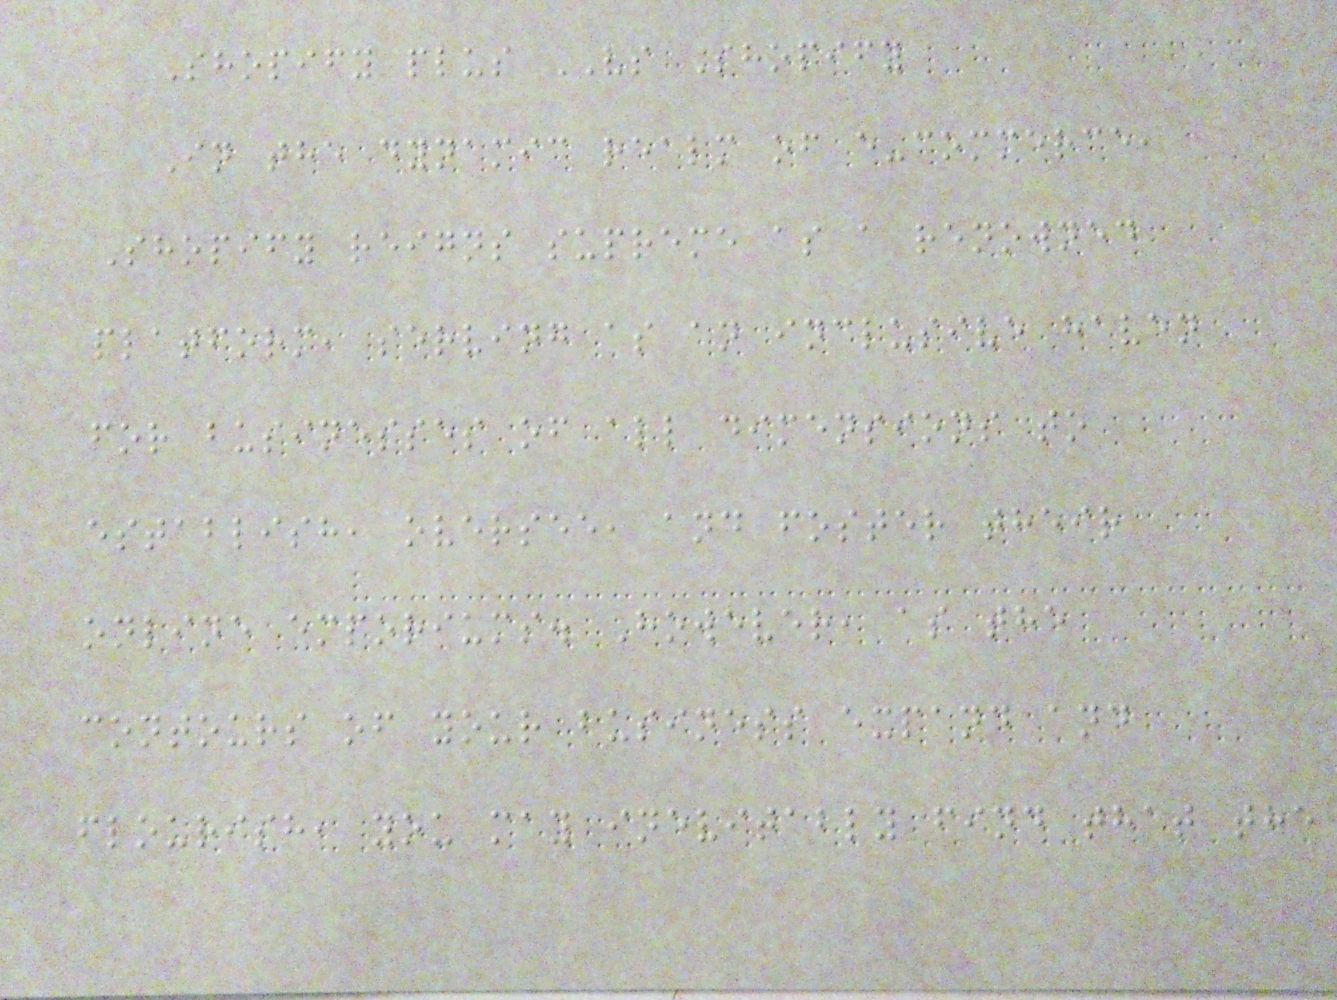Shopify plus VS Shopify
In the dynamic realm of e-commerce,
Shopify reigns supreme as a renowned
platform, serving as an inclusive haven
for businesses of all dimensions to
establish, oversee, and foster their
online emporiums. However, as the
contours of your business expand and
flourish, you may inevitably find that the
